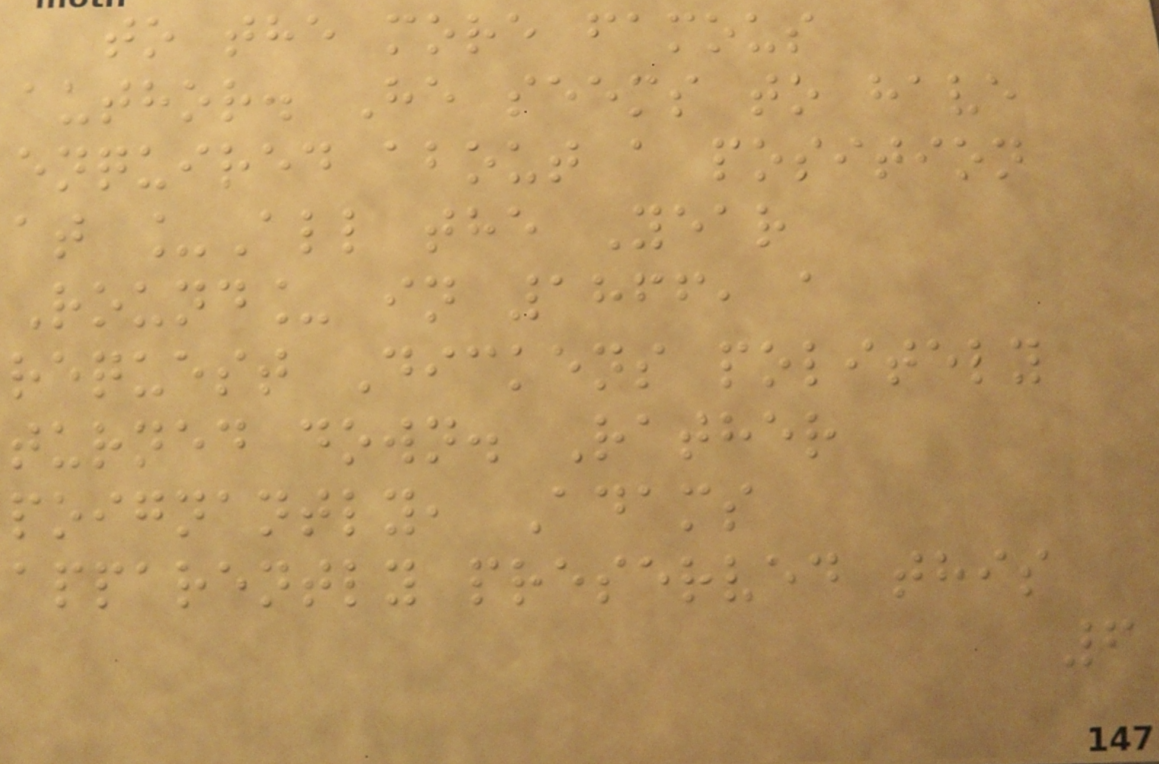to the more famous
author. He seems to have
enquired about a position
at _All the Year
Round_ in 1866, a
request Dickens politely
turned down. Rather
poignantly, Adams
apparently preserved this
6
